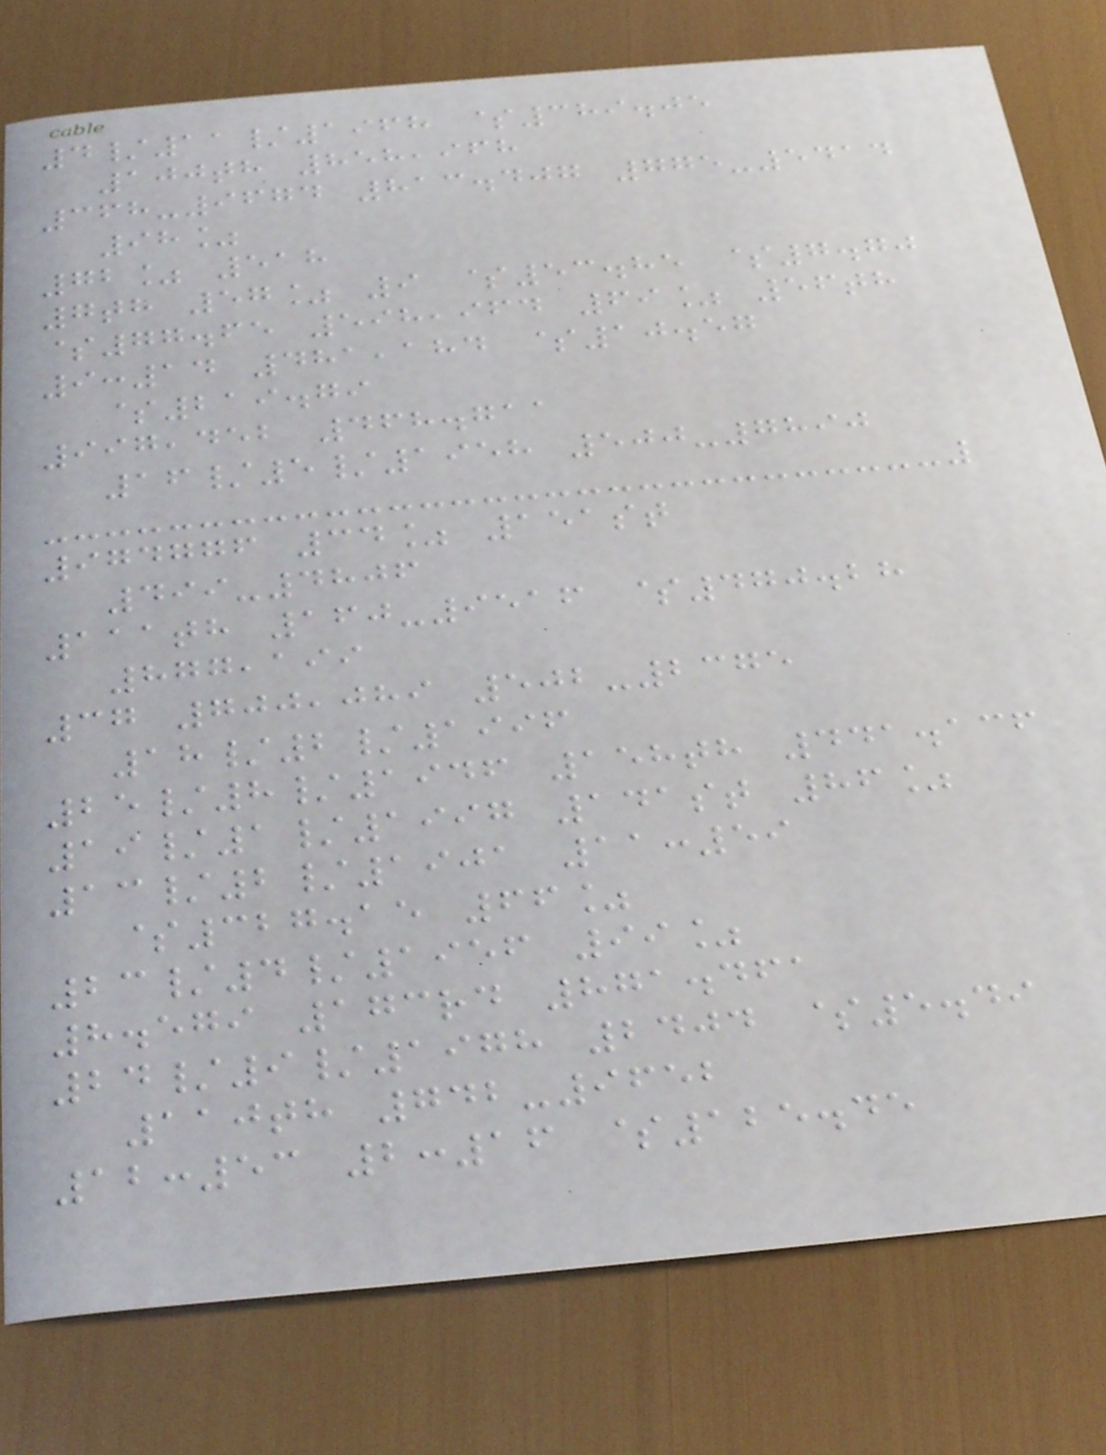4/11/1968 $389.05
100th 858,968
368-9674 813.407 775-5414
98%
72% 518
7th 57% 9 $53.85 $7.70
$77.65 598,964 69% 56th
9:14 481,184 $10.57
$219.79
997,452 468.711
16/5/1958 500-7890
974776 34% 151st
499-4806
111th 160-9516 $470.28
877,199
37 700,089 502-2375
18/2/1996
25/8/1946 158th 441.136
19/1/1997 141st 86%
13/2/1901 11:59
$327.15 66%
23/4/1956 99%
8.579 173rd 871.461
24/9/1978 2404 $5.49
110th 742-9652
12:53 2:16 $125.45
